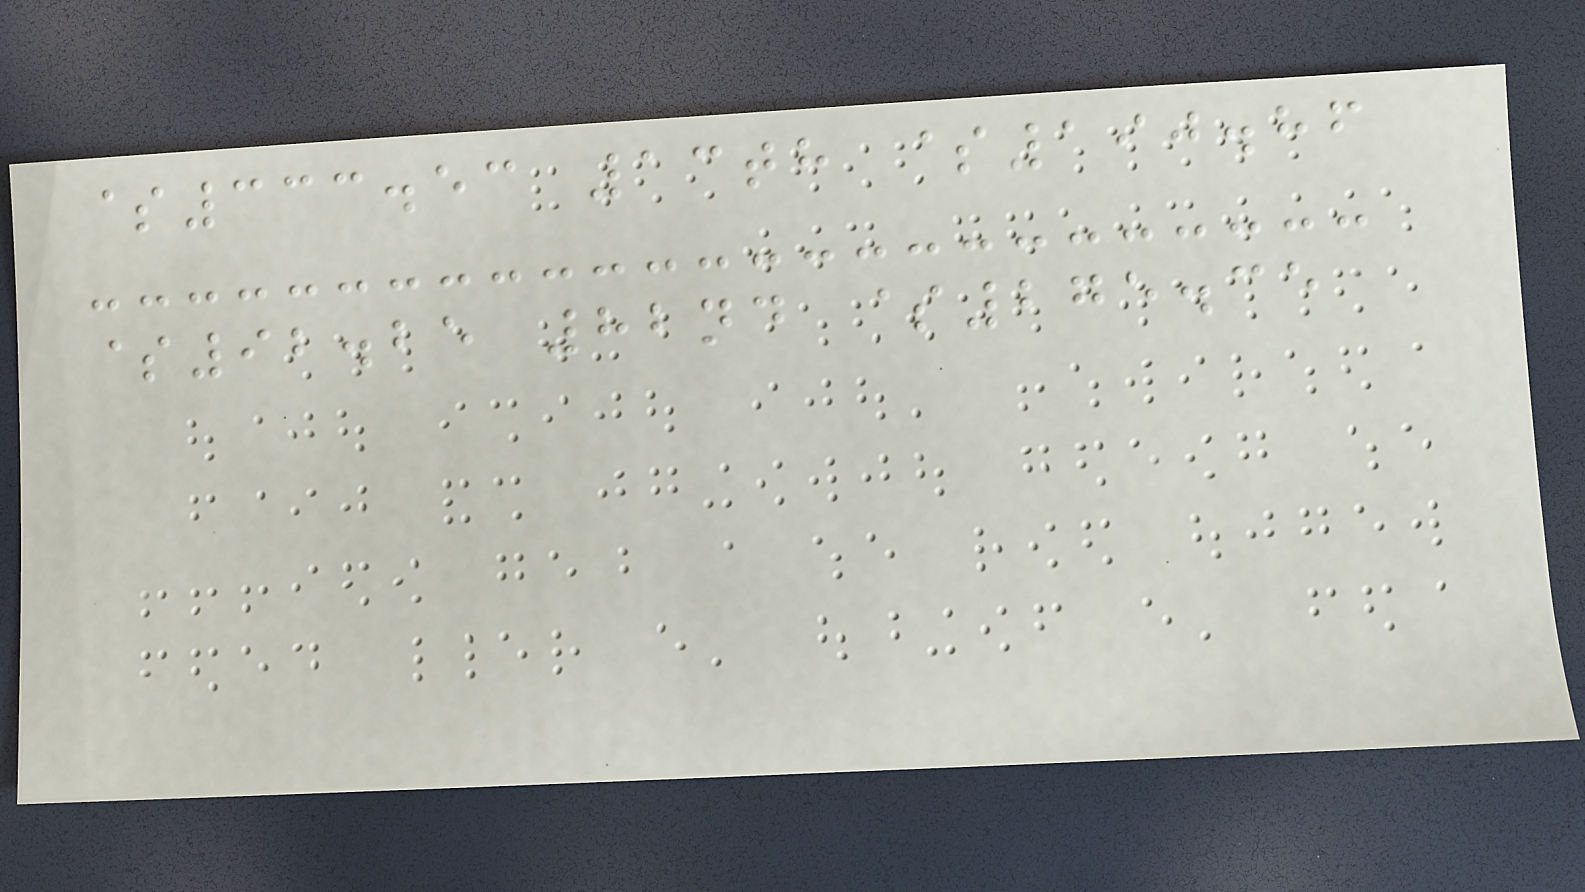$333.53 13th $190.86
$92.25 82nd $275.35
